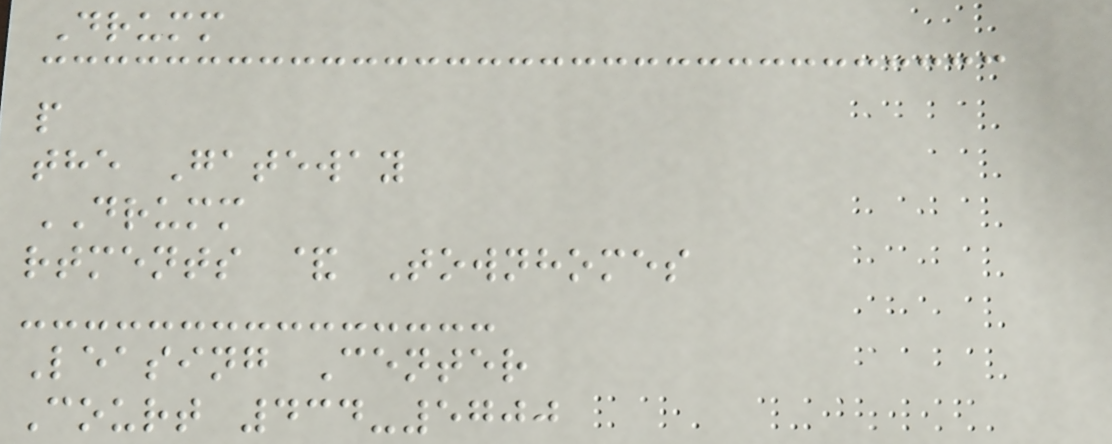Drumm
p
the Gateway
DRUMM
rtments & Townhomes
Leasing Center
Court 434-5700
